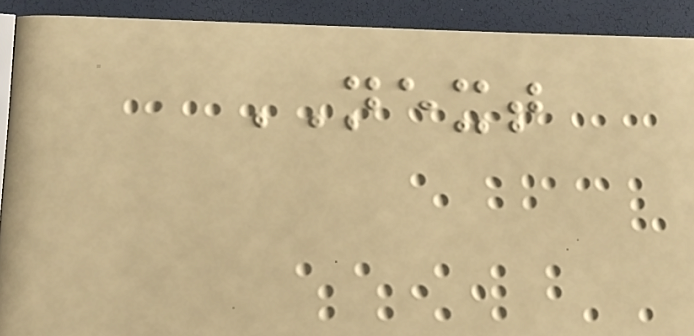NEXT
